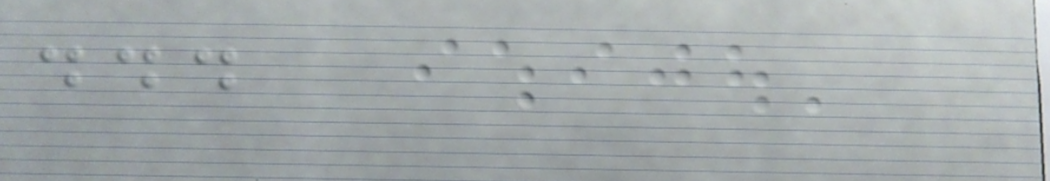...
